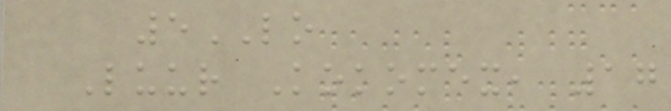5LO
Luur Kokomex, 17
